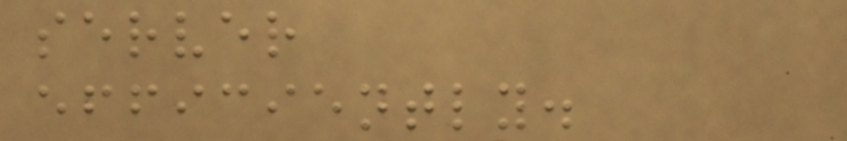server
efficiently.
